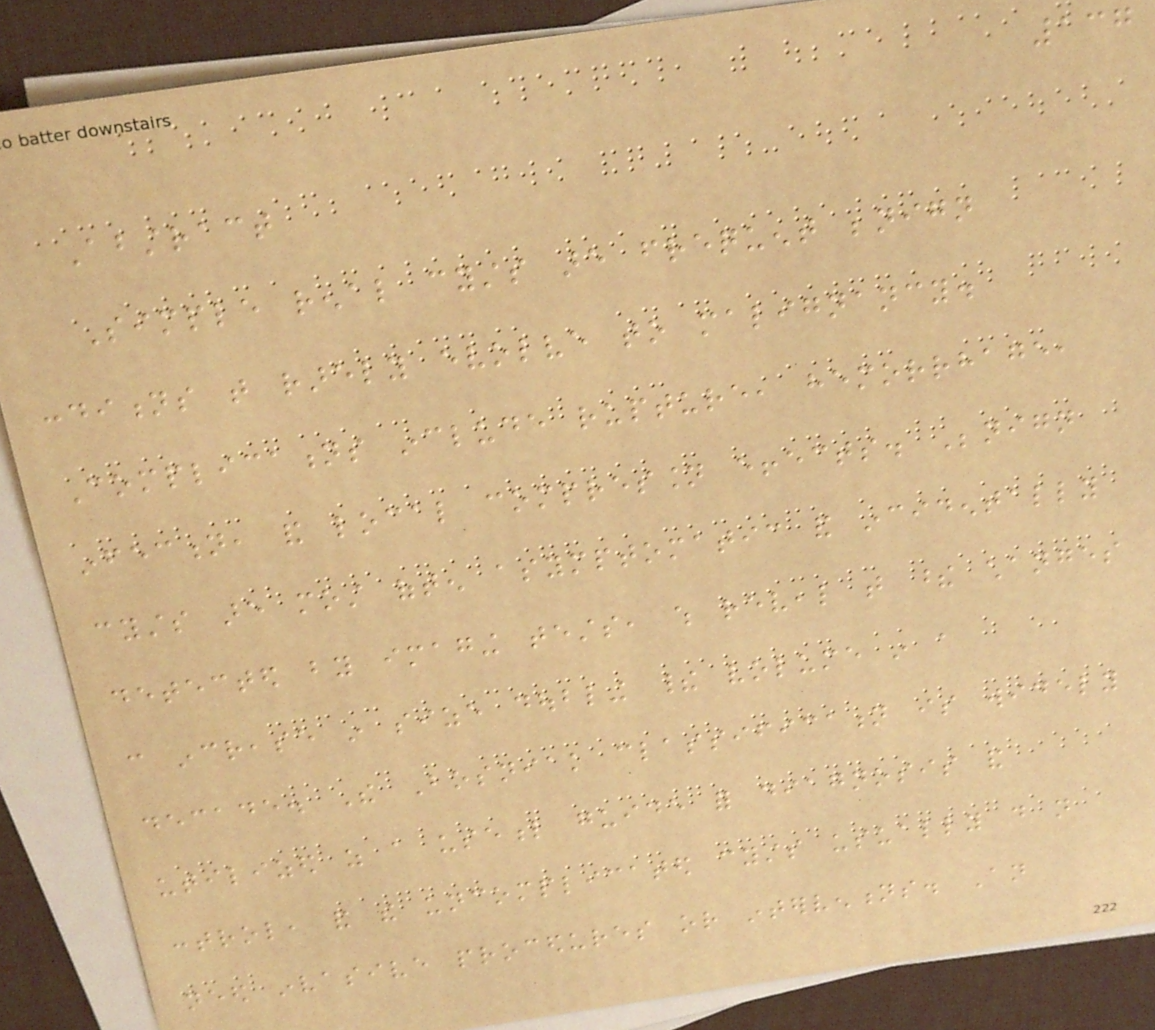137
Abstract
Simple renal cysts are frequent benign
conditions that rarely evolve to malignancy.
Complications include rupture, hemorrhage,
infection, and local compression effects. Benign
cysts are most often asymptomatic and incidentally
detected by imaging tests, which reveal that these changes
can increase in size doubling their volume in a
decade. The Bosniak classification is widely
utilized as a useful guide for diagnosis and
control, and the uncomplicated cysts usually do not
need invasive procedures or interventions. An
